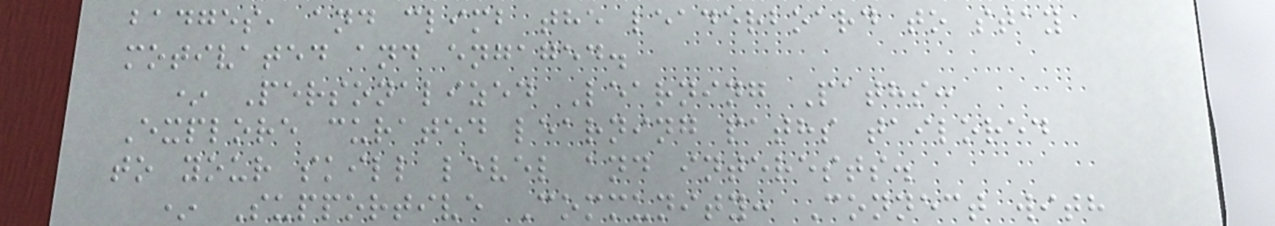badges, and climb the leaderboard to stay
motivated and engaged.
* Personalized Learning Paths:
Explore curated learning paths tailored
to your skill level and interests.
* Supportive Community: Connect with
